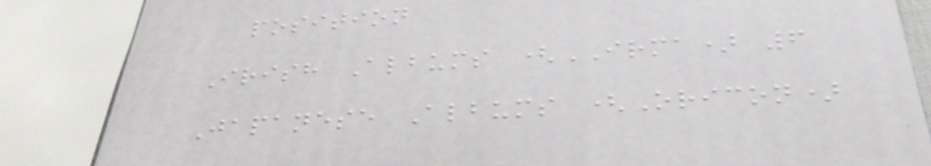position
Irish Albums (IRMA) 6
Japanese Albums (Oricon)
